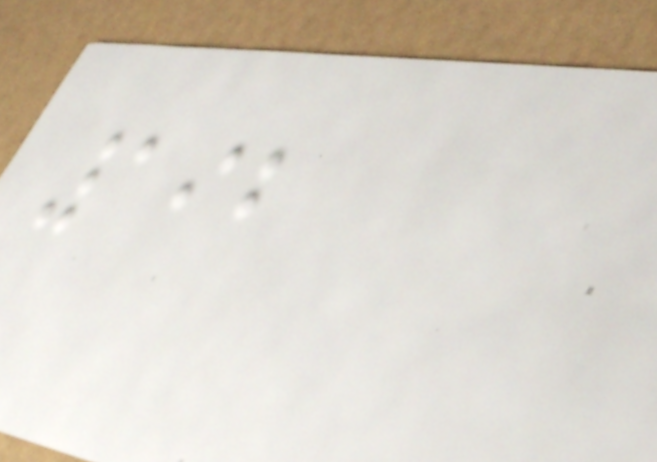192
